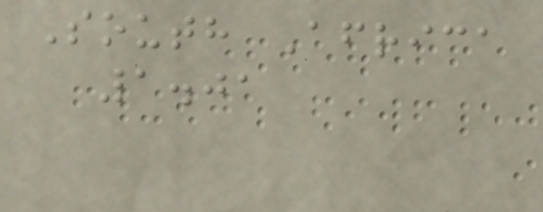South Africa
1.01
